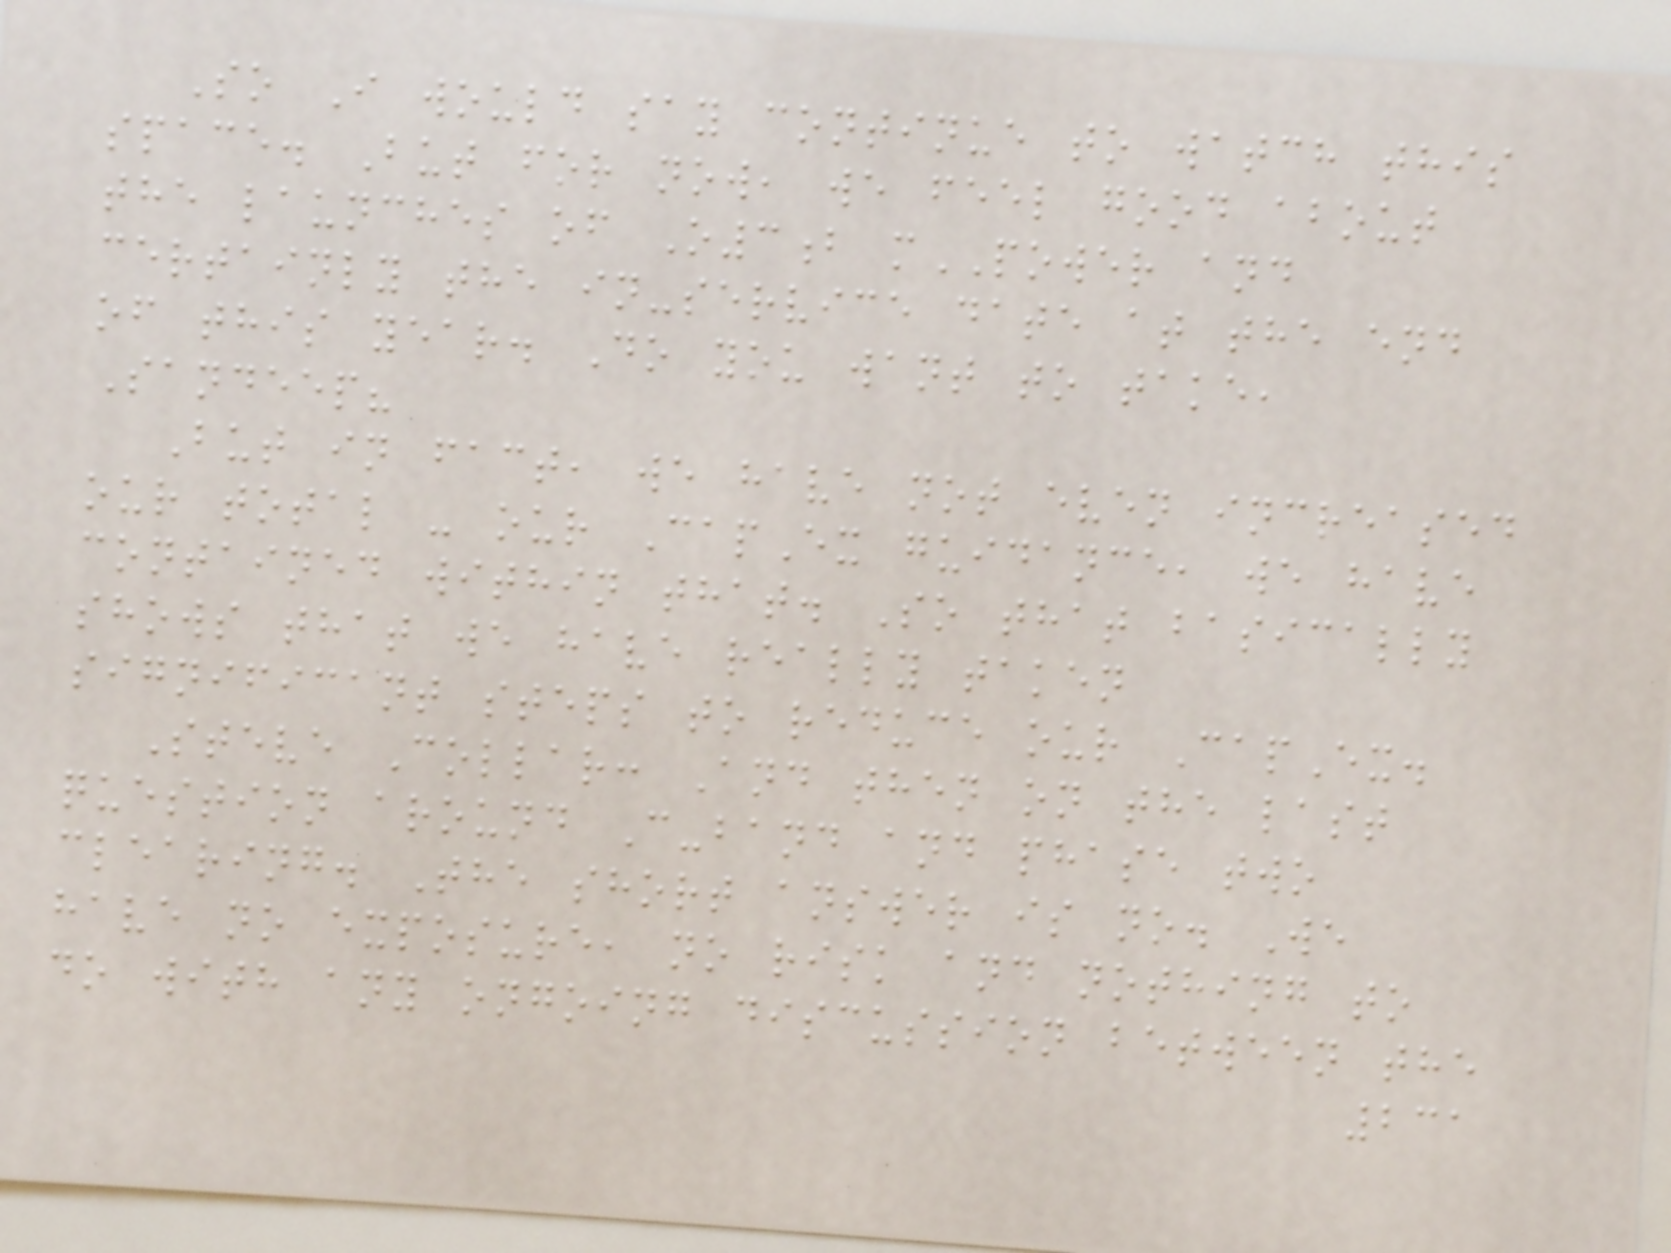So I would say continue to watch this
space. But for now, we feel good about
the launches of O3b mPOWER and
certainly the in-service date at the end
of this year. Do you want to take,
Sandeep?
But in fact, we have not even increased
our total - our CapEx guidance, we have
contained within that. So that basically
shows that we have really taken
significant steps to reduce our CapEx.
Steve Collar: And then on the last
question around C-band and phase two
clearing. The short answer is no. We
have no exposure, no risk and nothing to
do with any ongoing discussion between the
231
